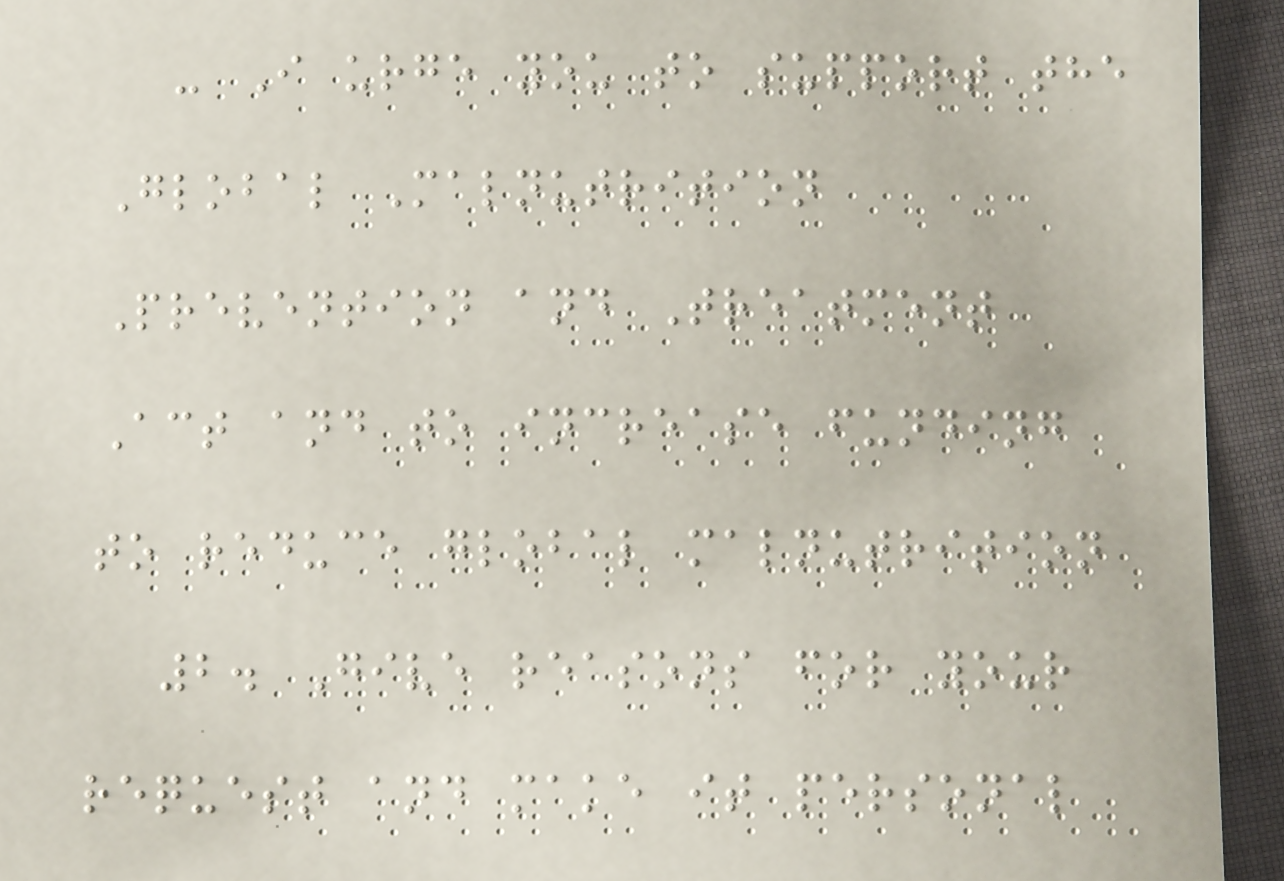- I urge you to support the
Global Malnutrition
Prevention and Treatment
Act and to increase funding
to reduce global malnutrition
2. Give reasons for your
request and make it personal
